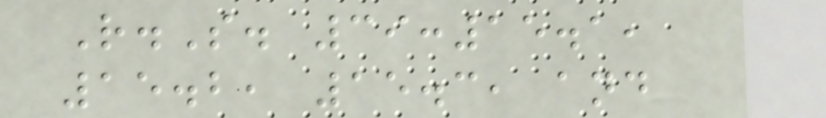R.S. 39:15.1,
15.2, 15.3, and
